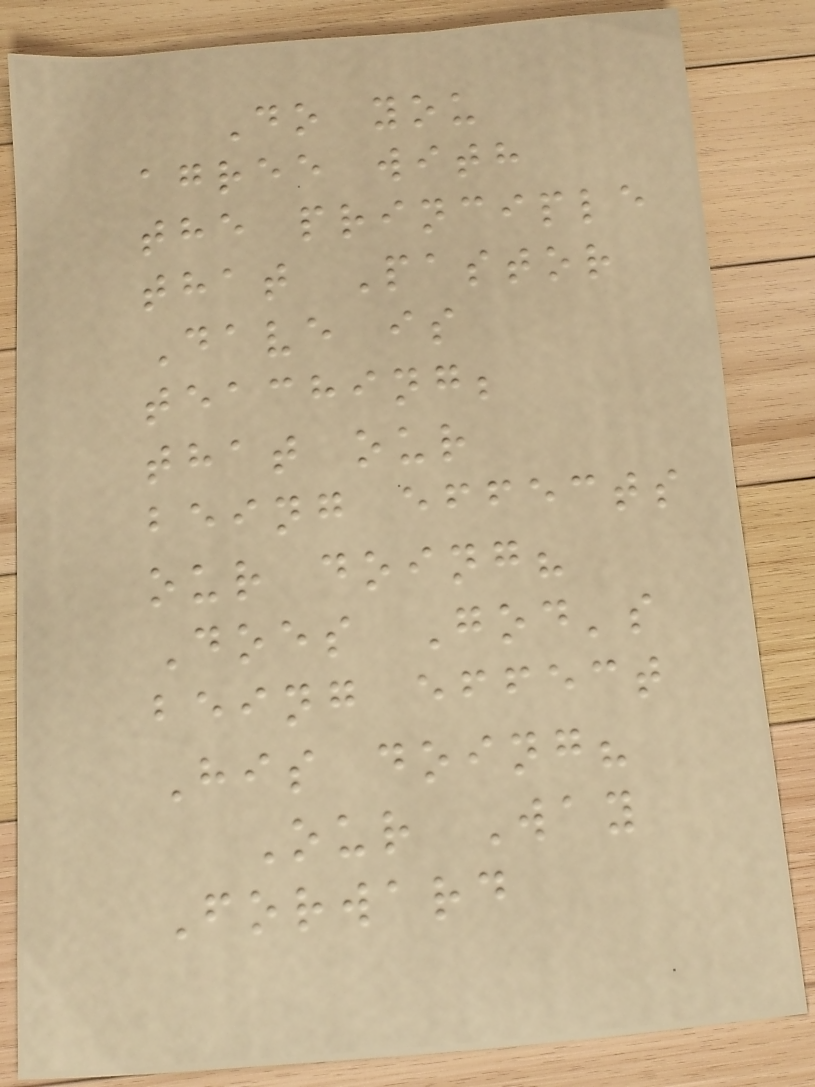Do you
agree with
the principle
that Pastor
Dave is
teaching;
that our
being effects
our doing?
Does God's
being effect
His doing?
Our Way
Forward
